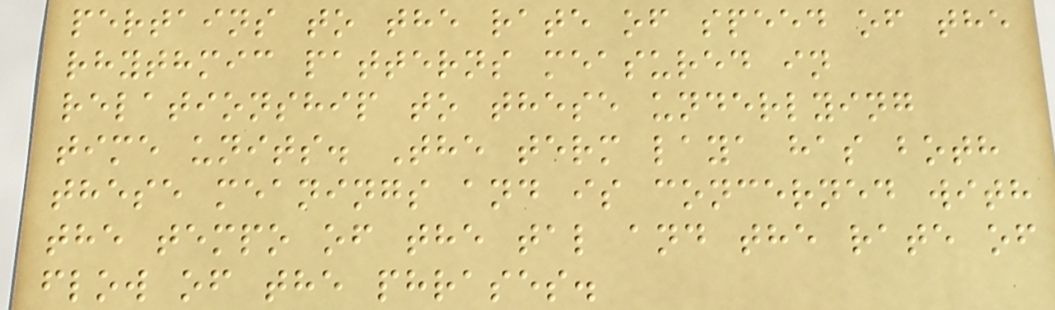pertains to the rate of speed of the
rhythmic patterns measured in
relationship to these underlying
time units. The term laya has both
these meanings and is concerned with
the tempo of the tal and the rate of
flow of the phrases.
